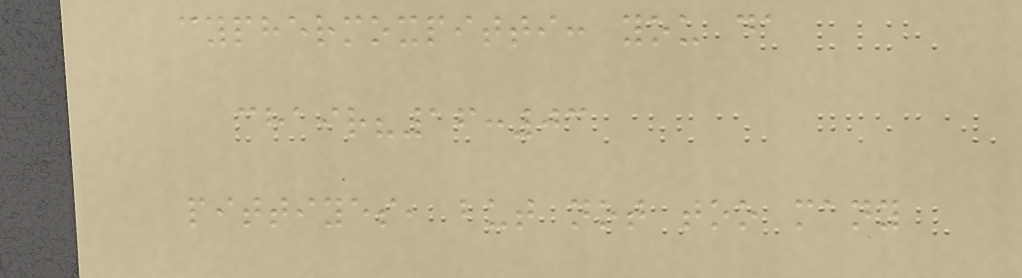cyphermoxpitti: you da
chair?16:03
pittiyes, but not too many
